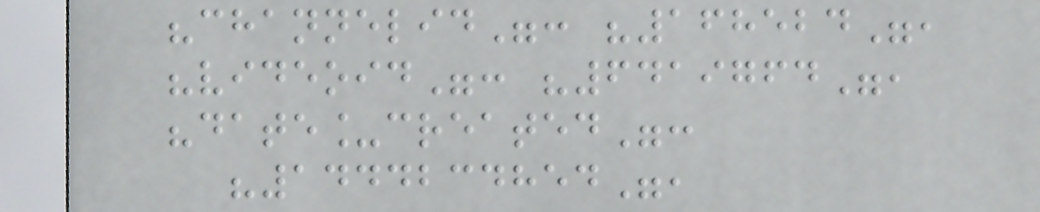"channelid": "168524",
"videoid": "6419764",
"date_created":
"1444234854",
